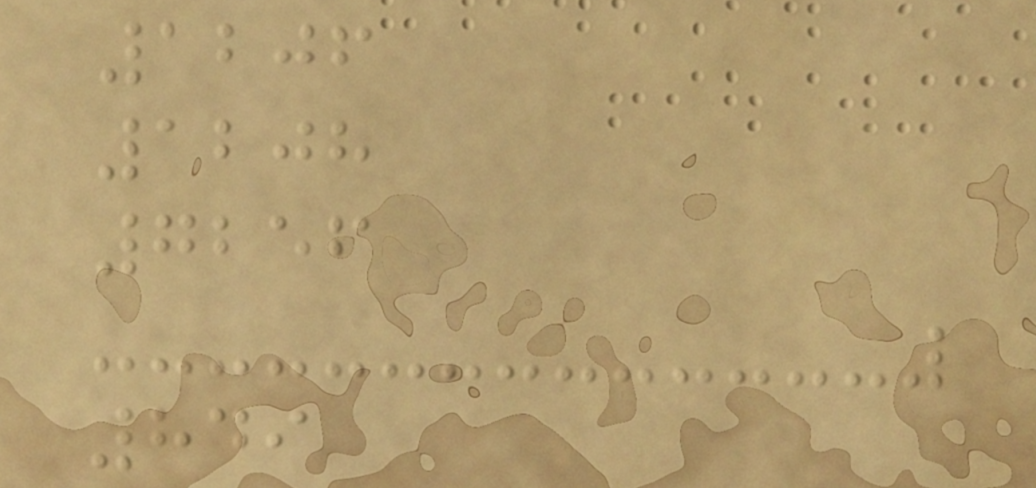1206
1208
7256
849
